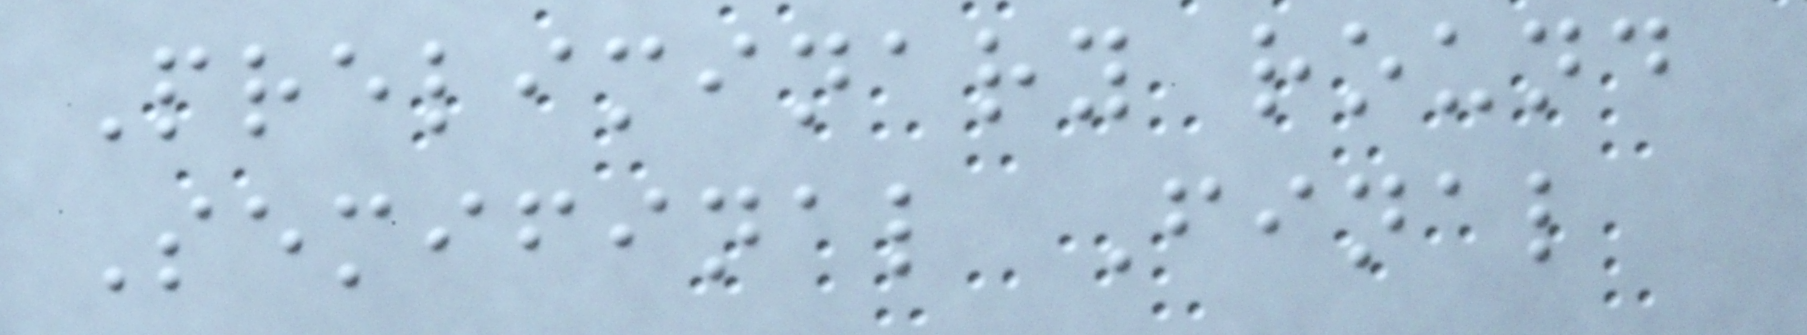Preliminary round
Semifinal Final
